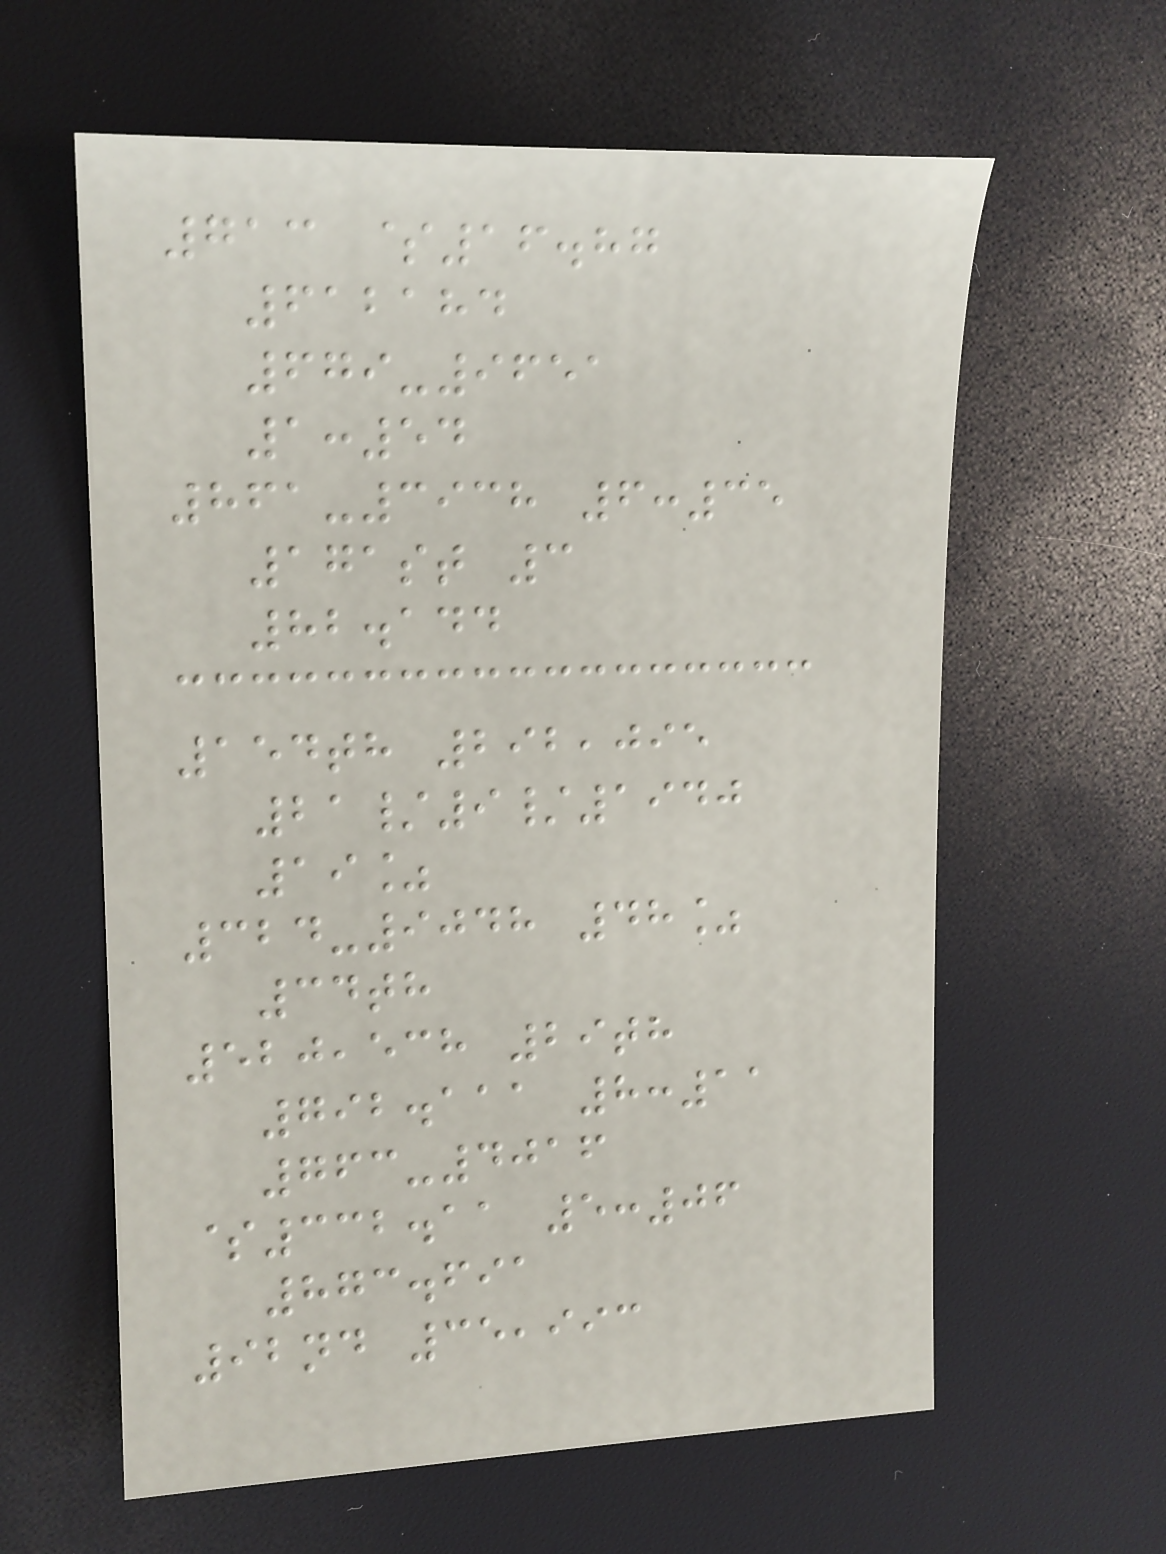713 $16.87
612184
679-9651
1:54
861-3938 6:35
171st 3
82.144
154th 292,095
21/9/1940
19%
324-9048 48%
34th
520,538 29th
792.111 8:11
763-4016
$332.11 5:06
873.691
92nd 35,993
